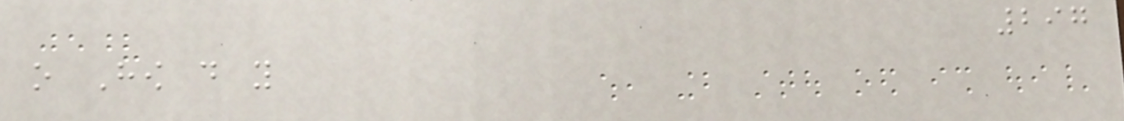297
o How do you
